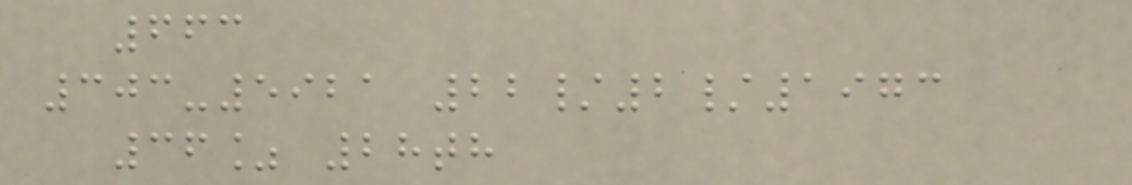663
303-5921 22/2/1973
36% 28th
